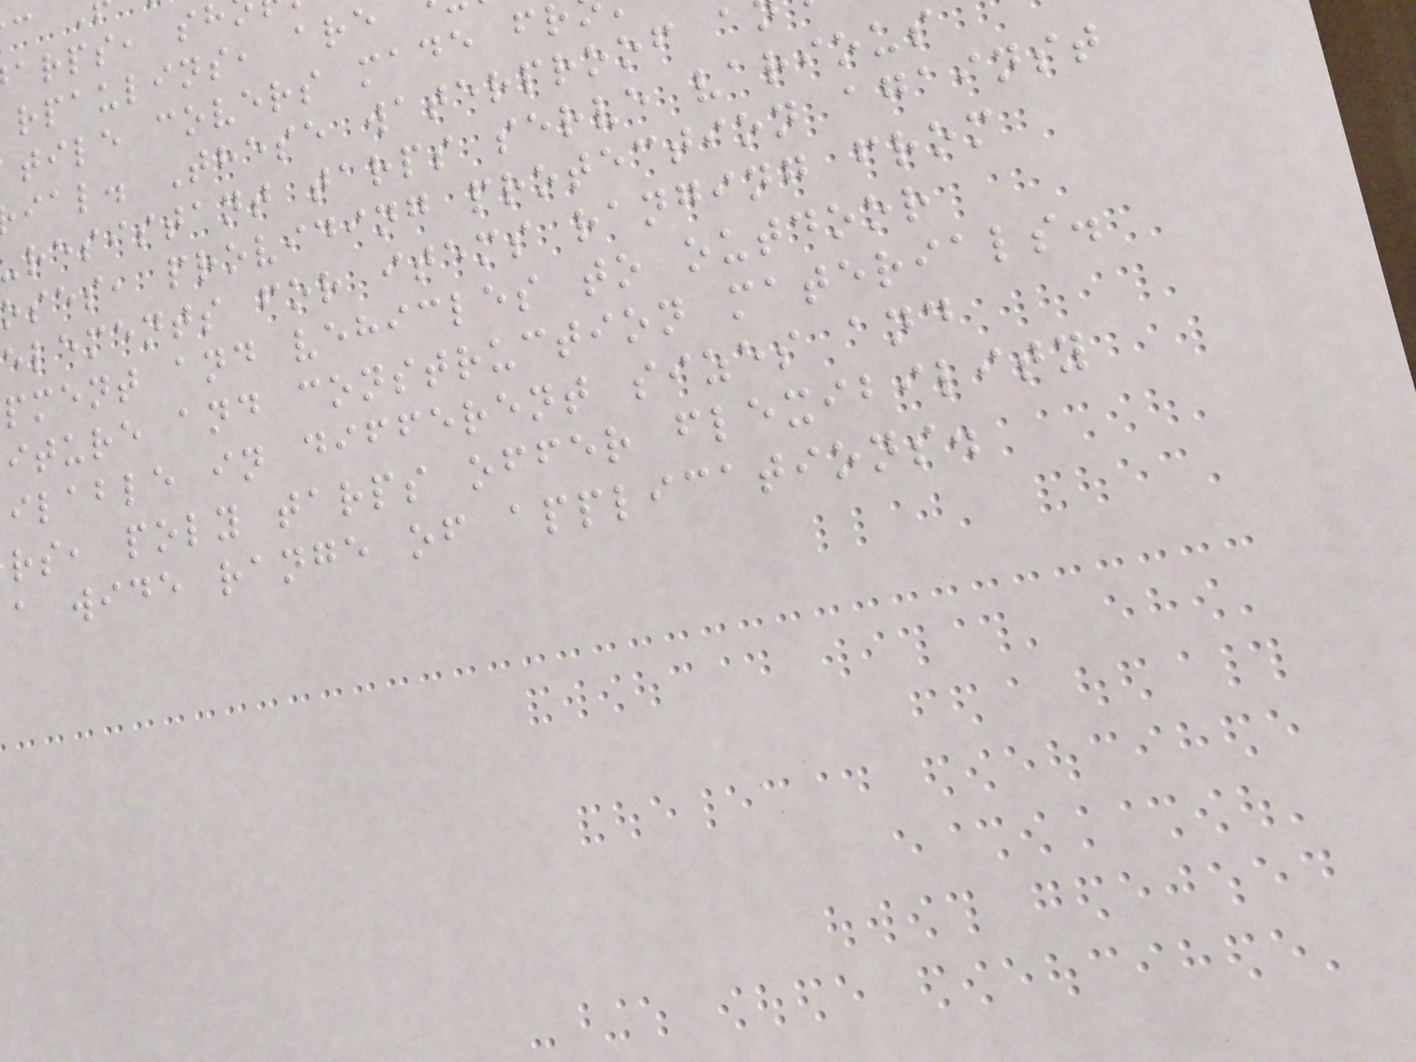rpaulins, are
tile covers made f
ial. These waterproof a
resistant tarps serve various
oses, providing protection against
elements for items ranging from
pment and vehicles to outdoor
iture and construction materials.
ilable in different sizes and
rs, poly tarps offer flexibility
a wide range of applications.
